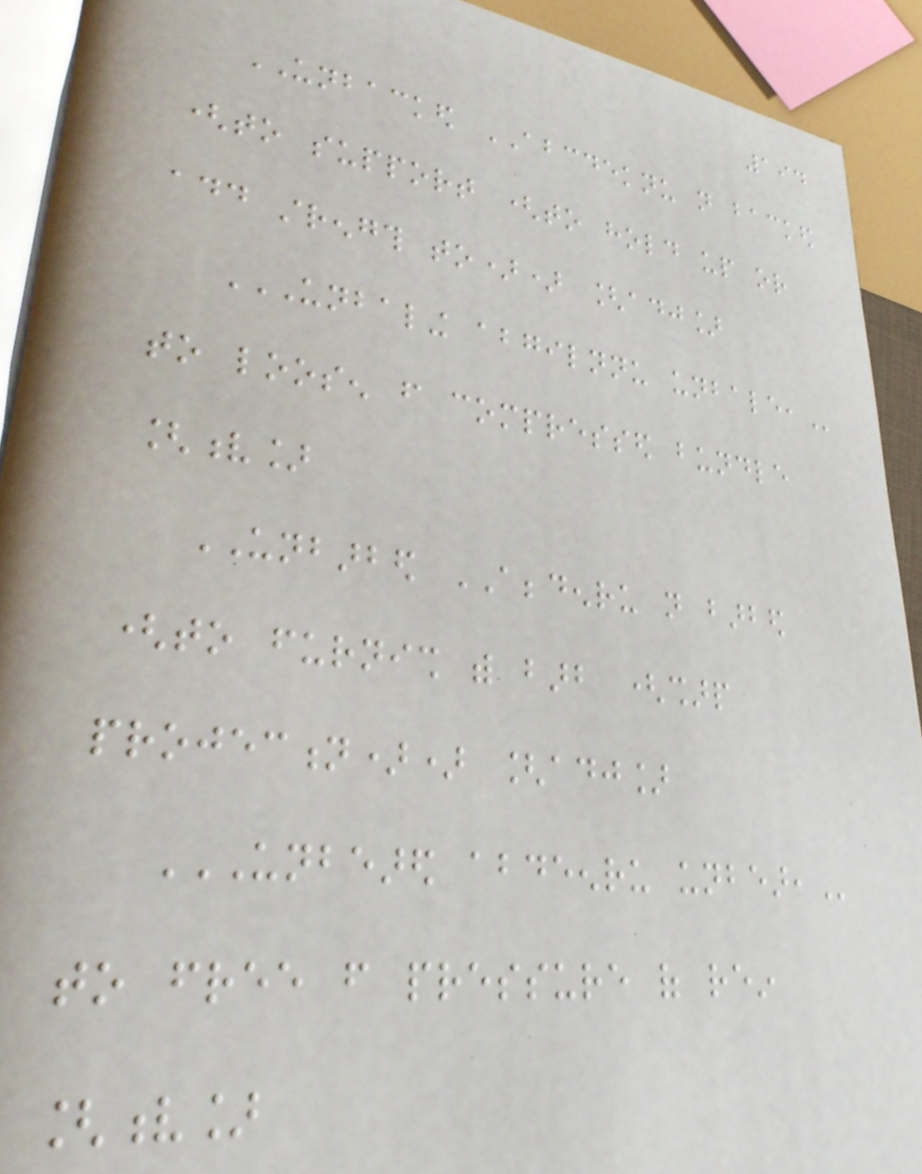194
UNBACKED ABCDEKNU not backed
(to support (to hold up or
add strength to)) [adj]
UNBALING ABGILNNU UNBALE,
to loosen from compressed bundle
[v]
UNBARBED ABBDENRU not barbed
(to furnish with barb (sharp
projection)) [adj]
UNBEARED ABDEENRU UNBEAR,
to free from pressure of rein
[v]
